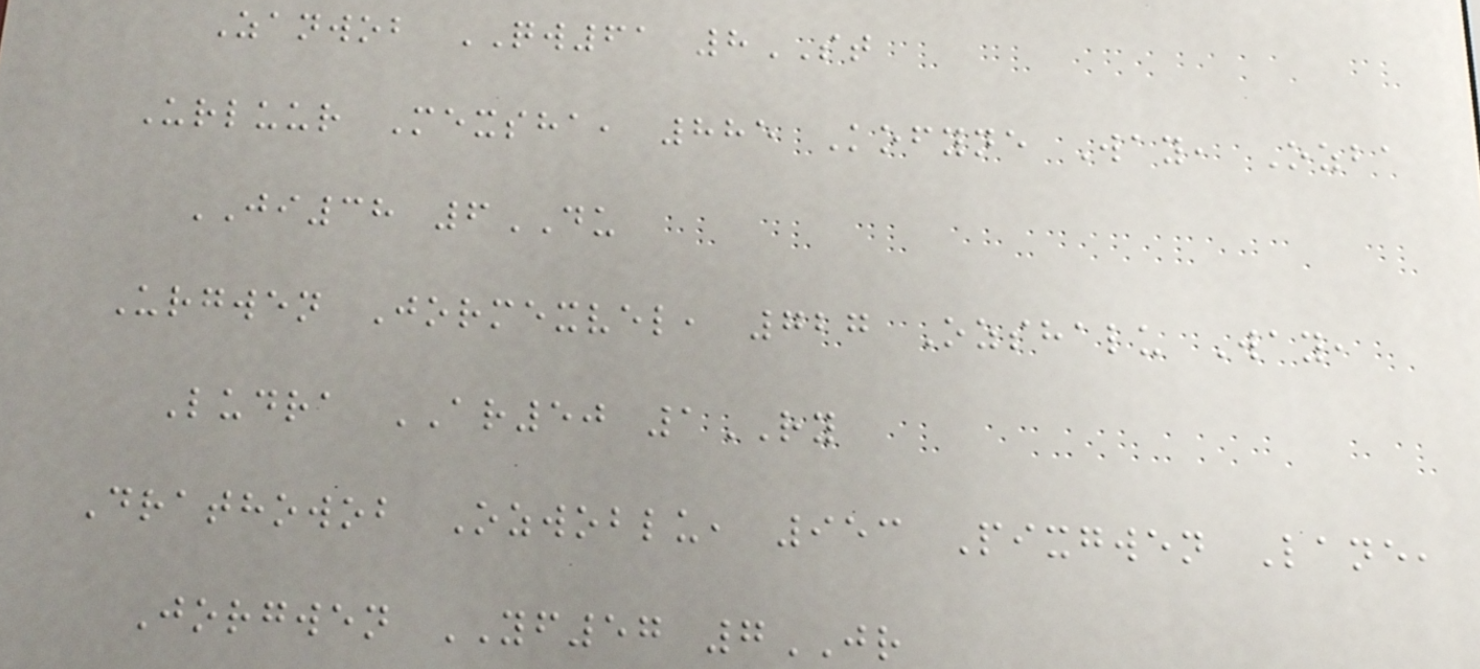Zanwob QW61 8ST
Urluur Mexsha, 885 Kofyne Way, Ozba
JI38 6DU
Urgwen Jormexvel, 727 Ozshalu Way,
Ludra AR50 1RY
Drathowob Ozwoblu, 953 Pixgwen Lane,
Jorgwen YF57 7JR
